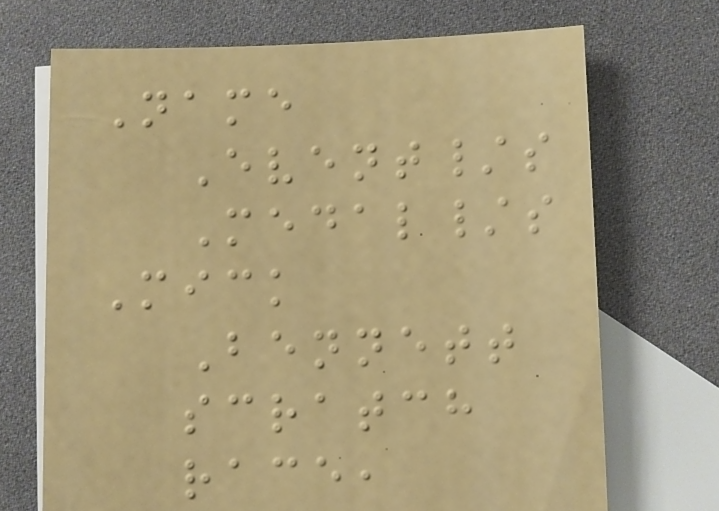Name
Event/s
Medal/s
Mick
Bennett
scratch
race,
